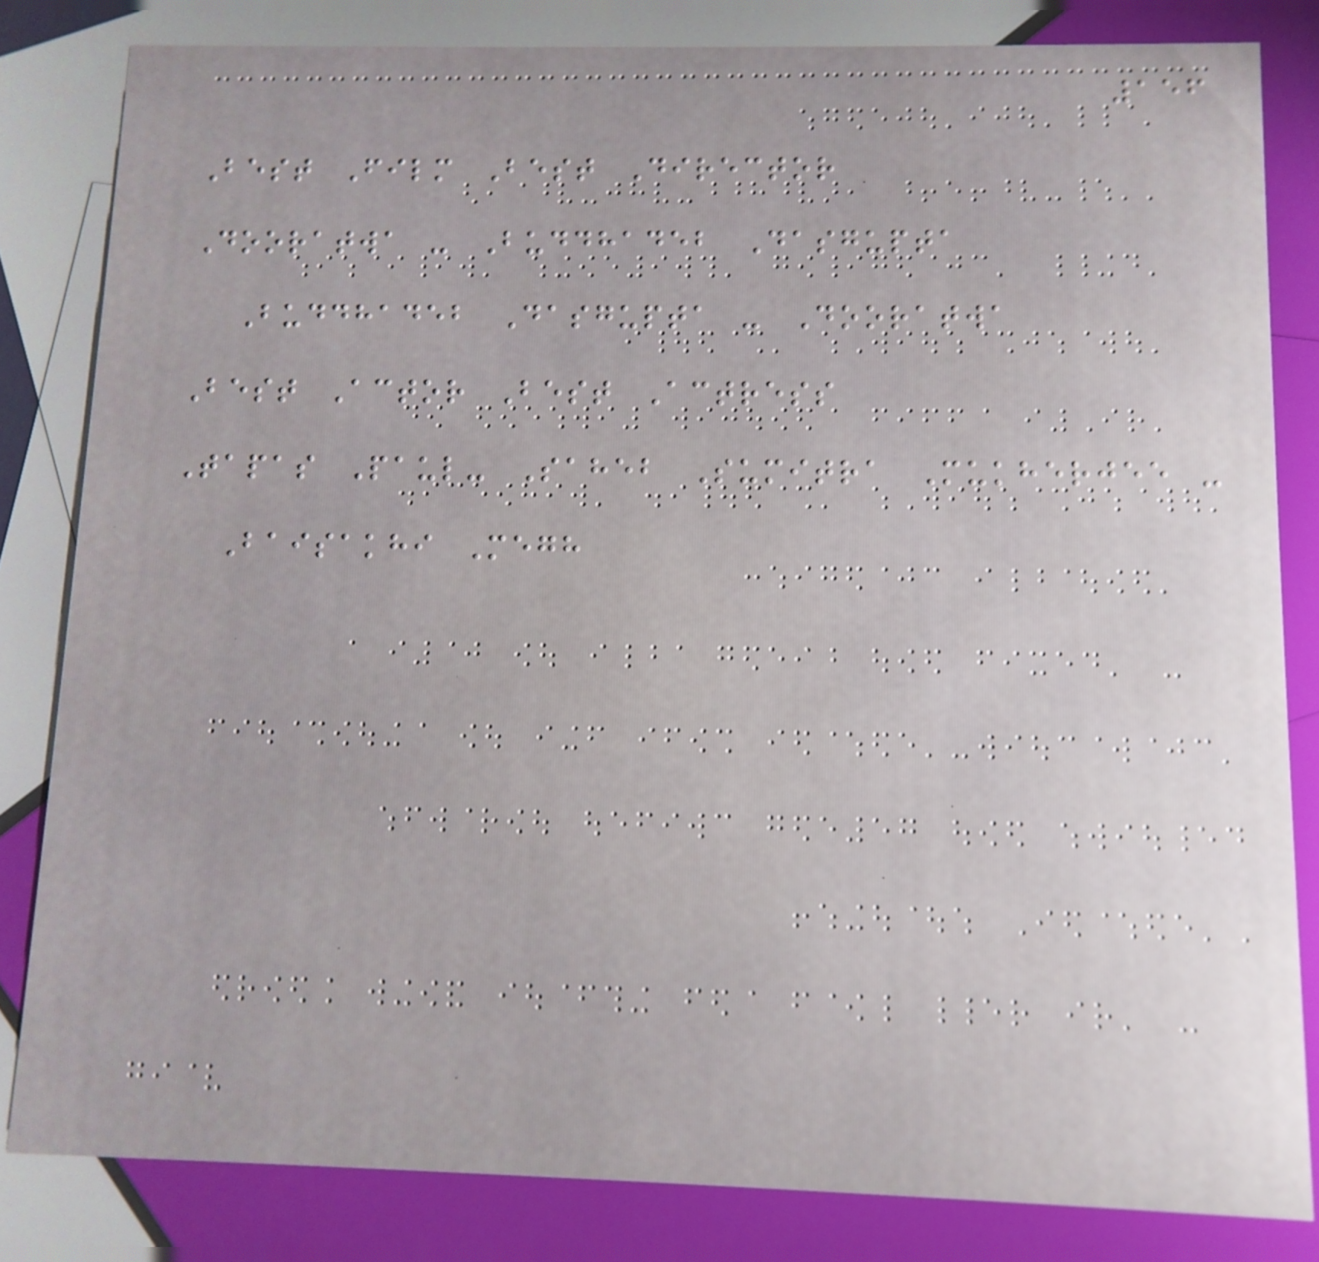156
Best Film Best Director
Dooratwa - Buddhadeb Dasgupta
Buddhadeb Dasgupta - Dooratwa
Best Actor Best Actress
Tapas Paul- Saheb Sumitra Mukherjee -
Baisakhi Megh
